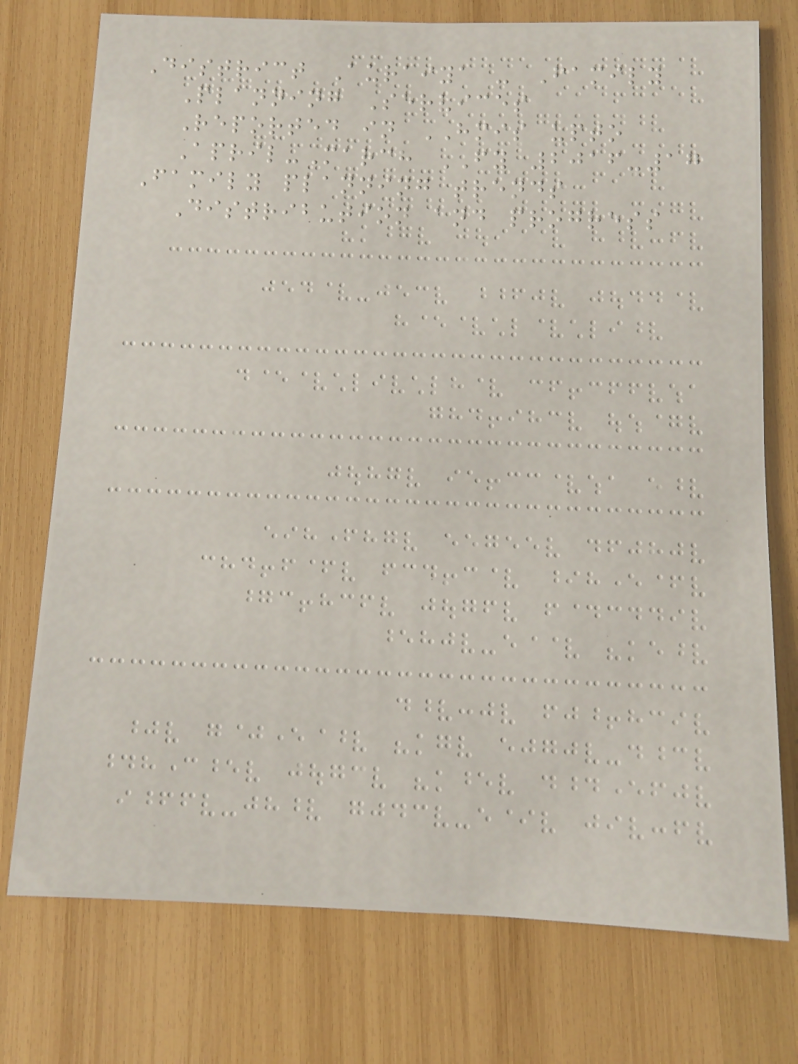District Auraiya - Family
Planning Services
Reported in HMIS upto
April-March FY 2016-17
Family planning trends
Distribution and progress
